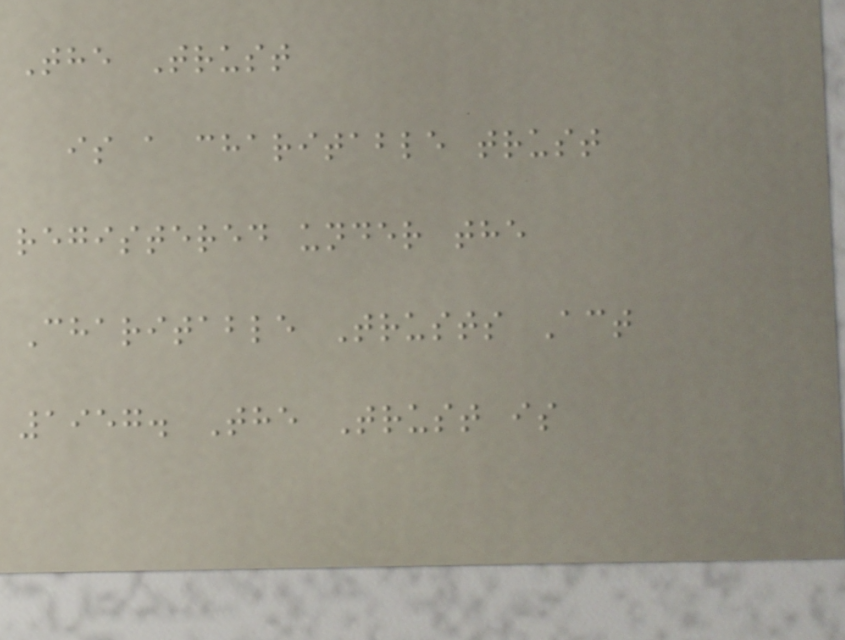The Trust
is a charitable trust
registered under the
Charitable Trusts Act
1957. The Trust is
